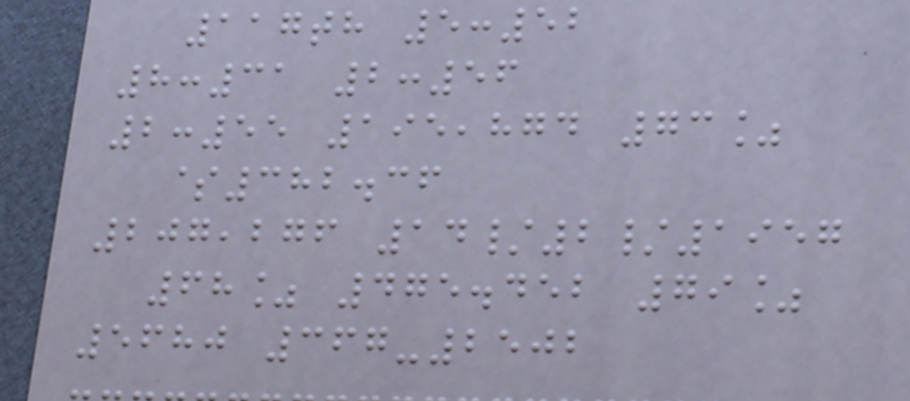117th 5:52
8:31 2:56
2:55 195,874 73%
$382.36
207,276 14/2/1957
68% 475.452 79%
5680 367-2502
